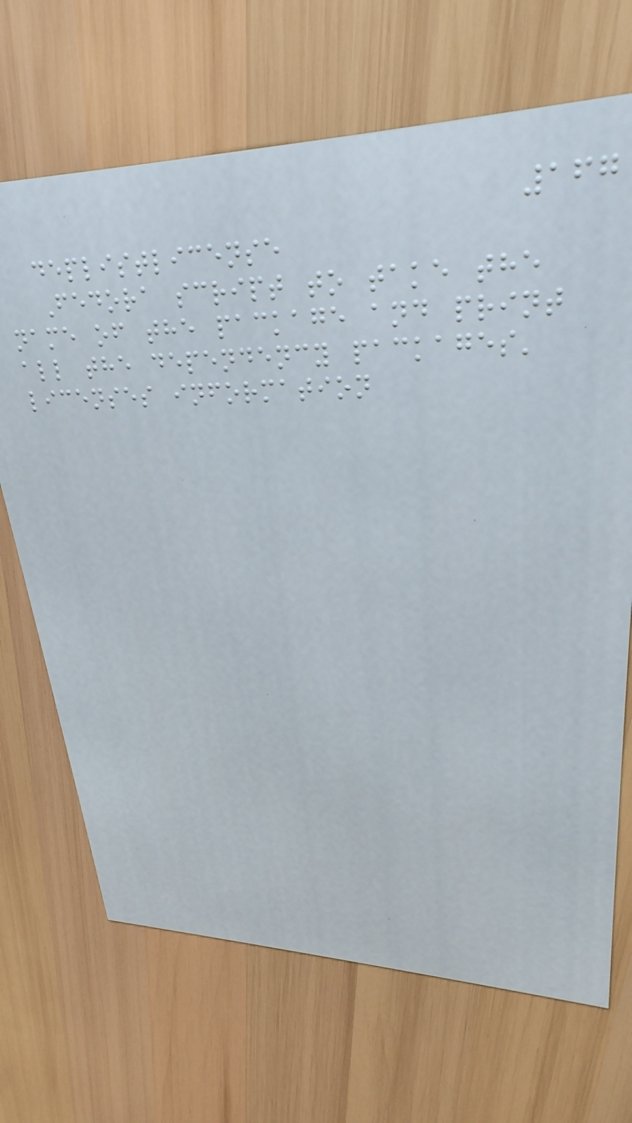167
deplistlicense
Fedora script to take the
name of the package and print
all the dependency packages'
licenses information
